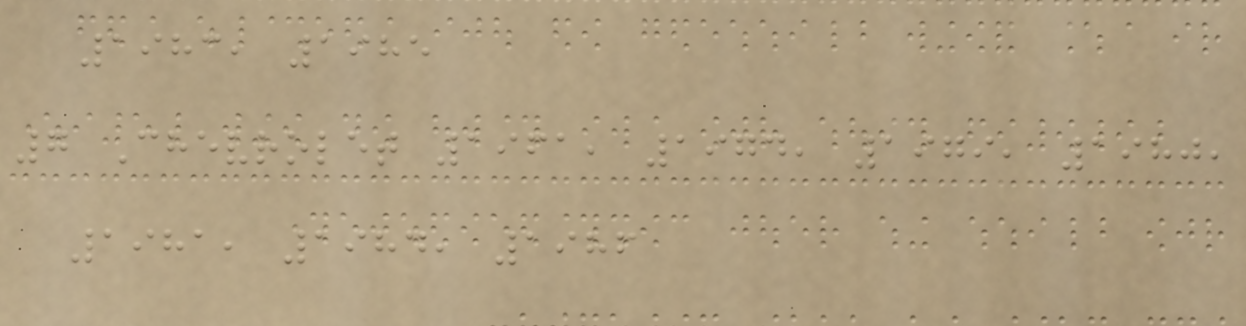1983, 1985
7 Chevrolet 1961, 1974, 1979, 1980,
1981, 1984, 1986
